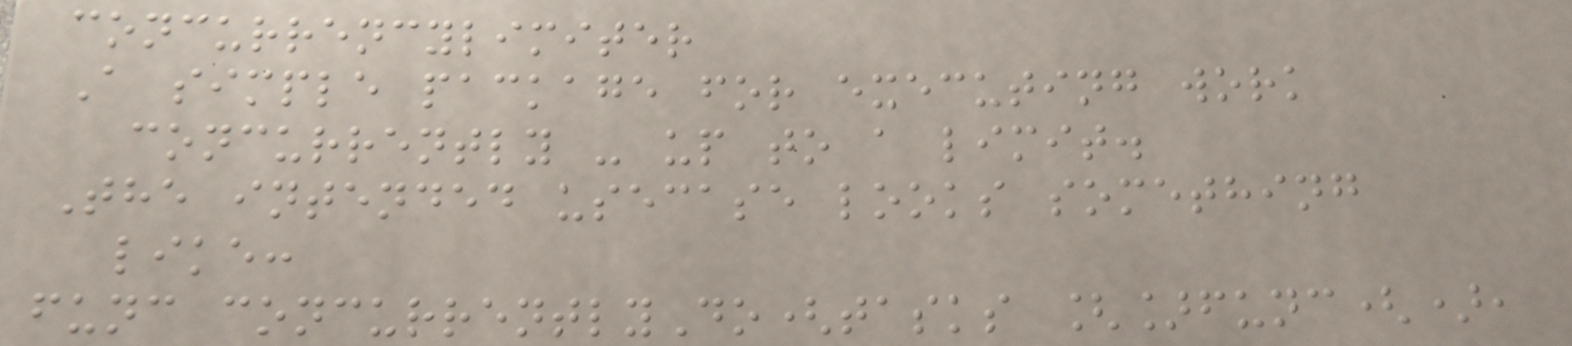concurrencylimiter
A simple package for executing work
concurrently - up to a limit.
The intended usecase looks something
like:
func concurrentlyDo(tasks []func(),
